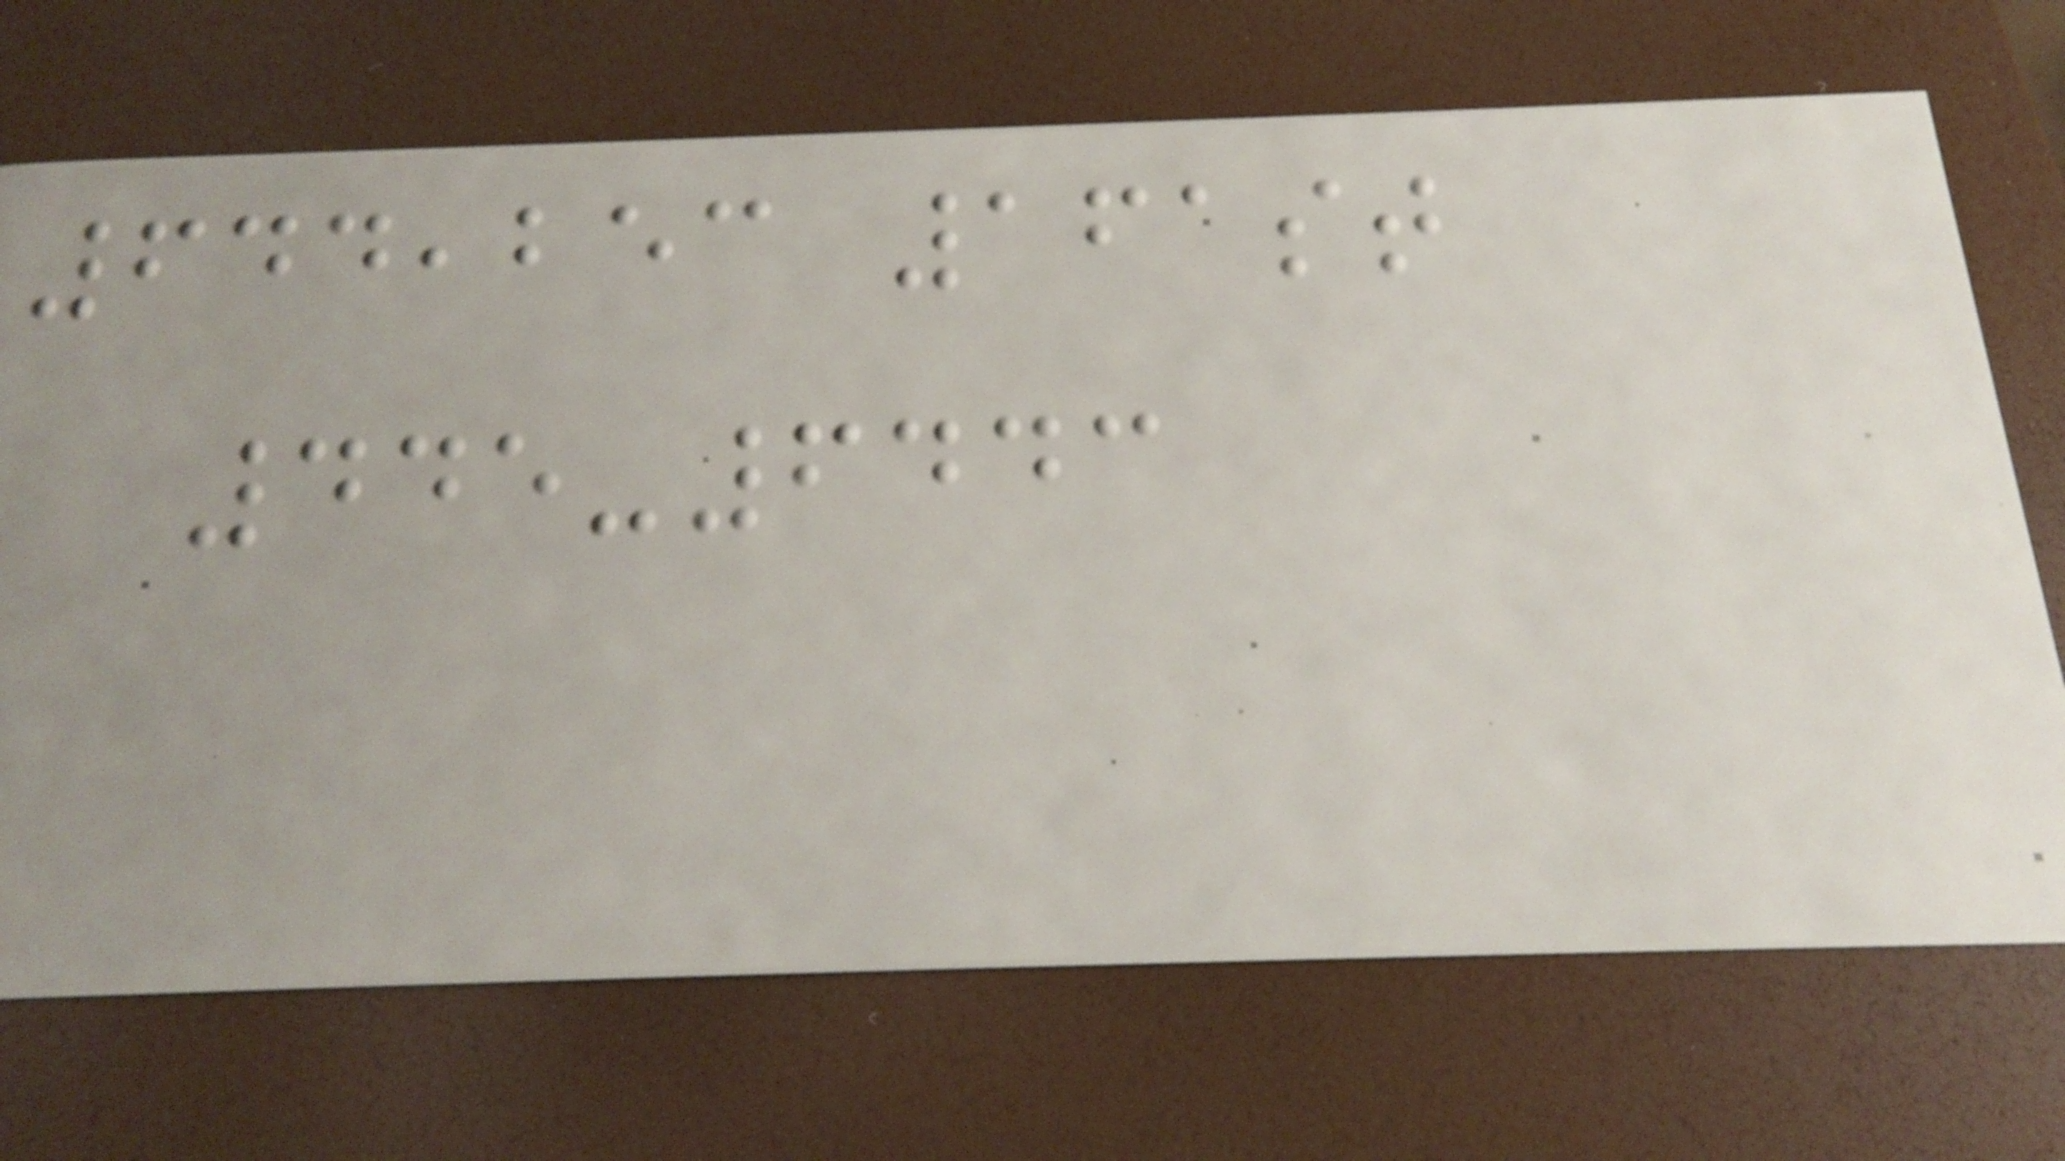644,253 161st
445-6443
